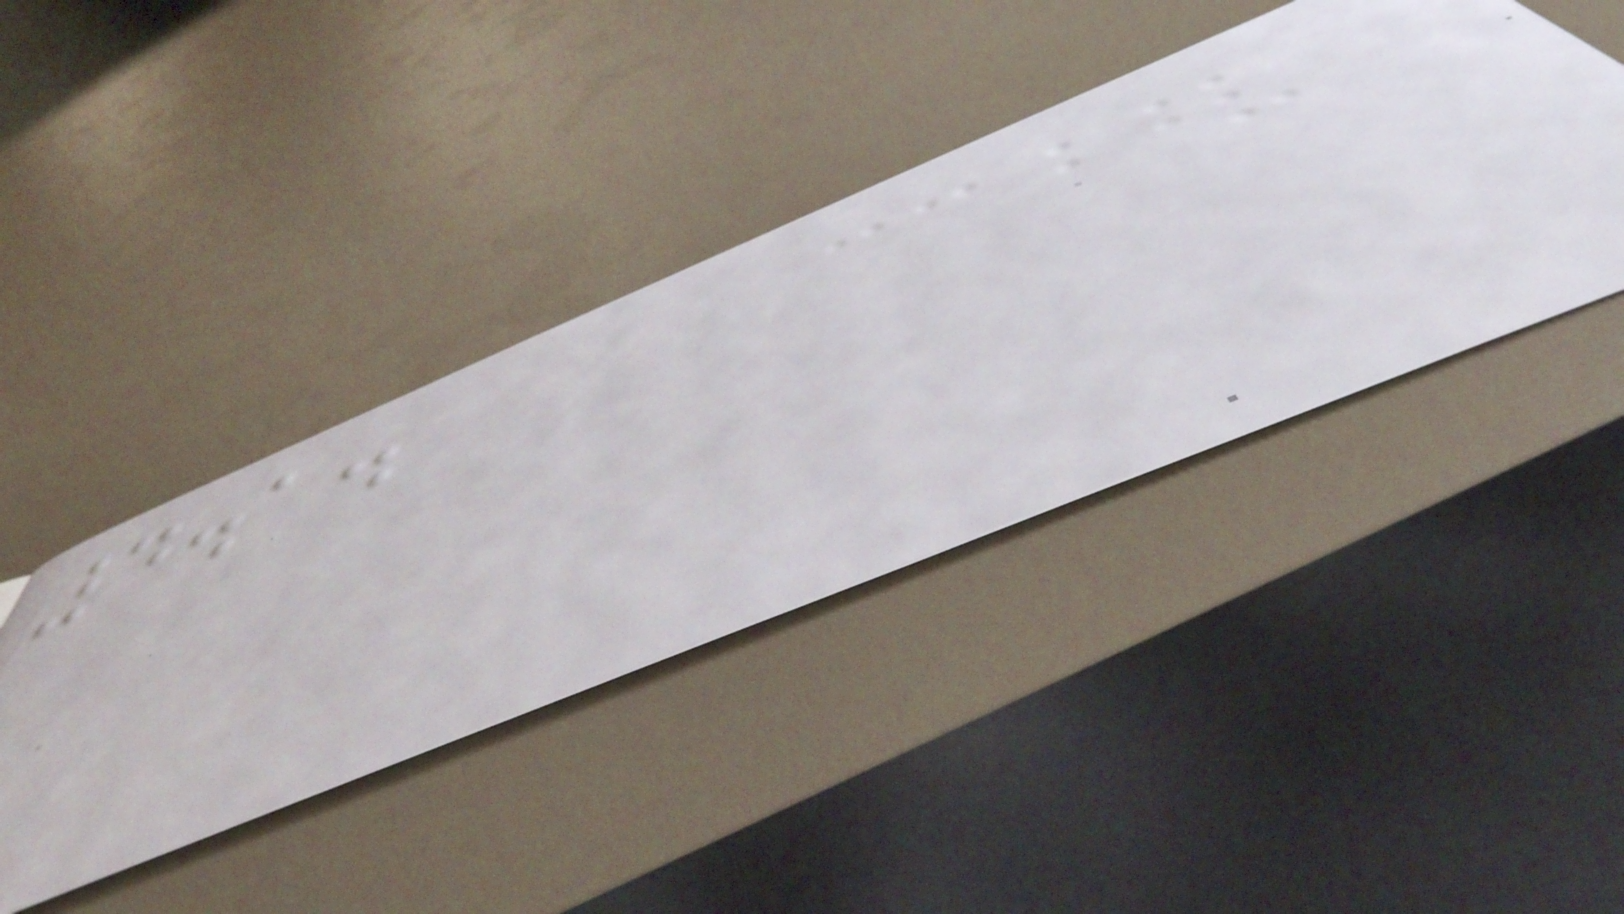4.1.
